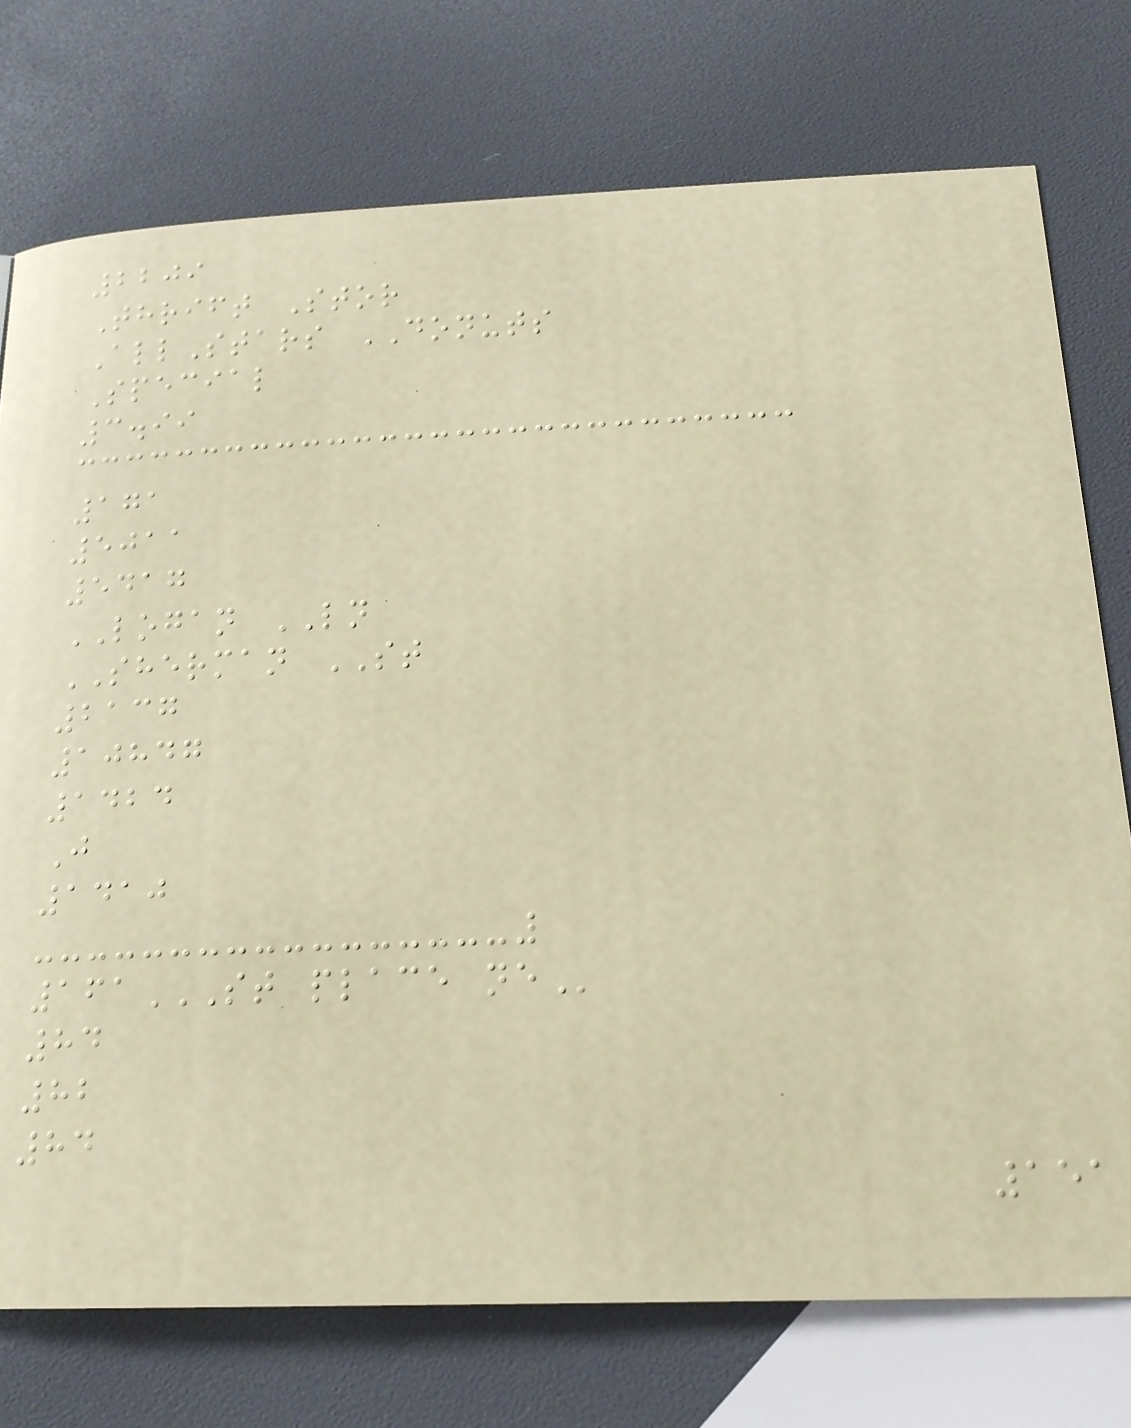2209
Thrift Stor
AllStars DONUTS
Special
3.99
171
5011
5417
LOGAN LN
SHERMAN ST
2137
10847
1424
J
1410
161ST PLACE NE
84
82
84
151
